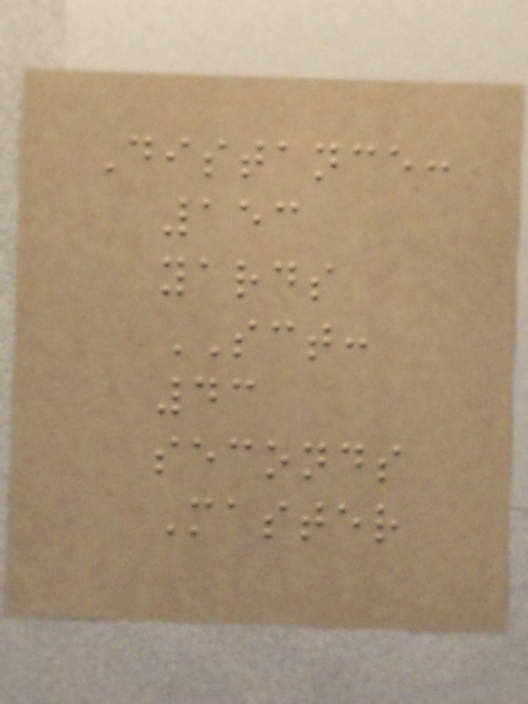Distance:
153
yards
SCT:
43
seconds
Master
